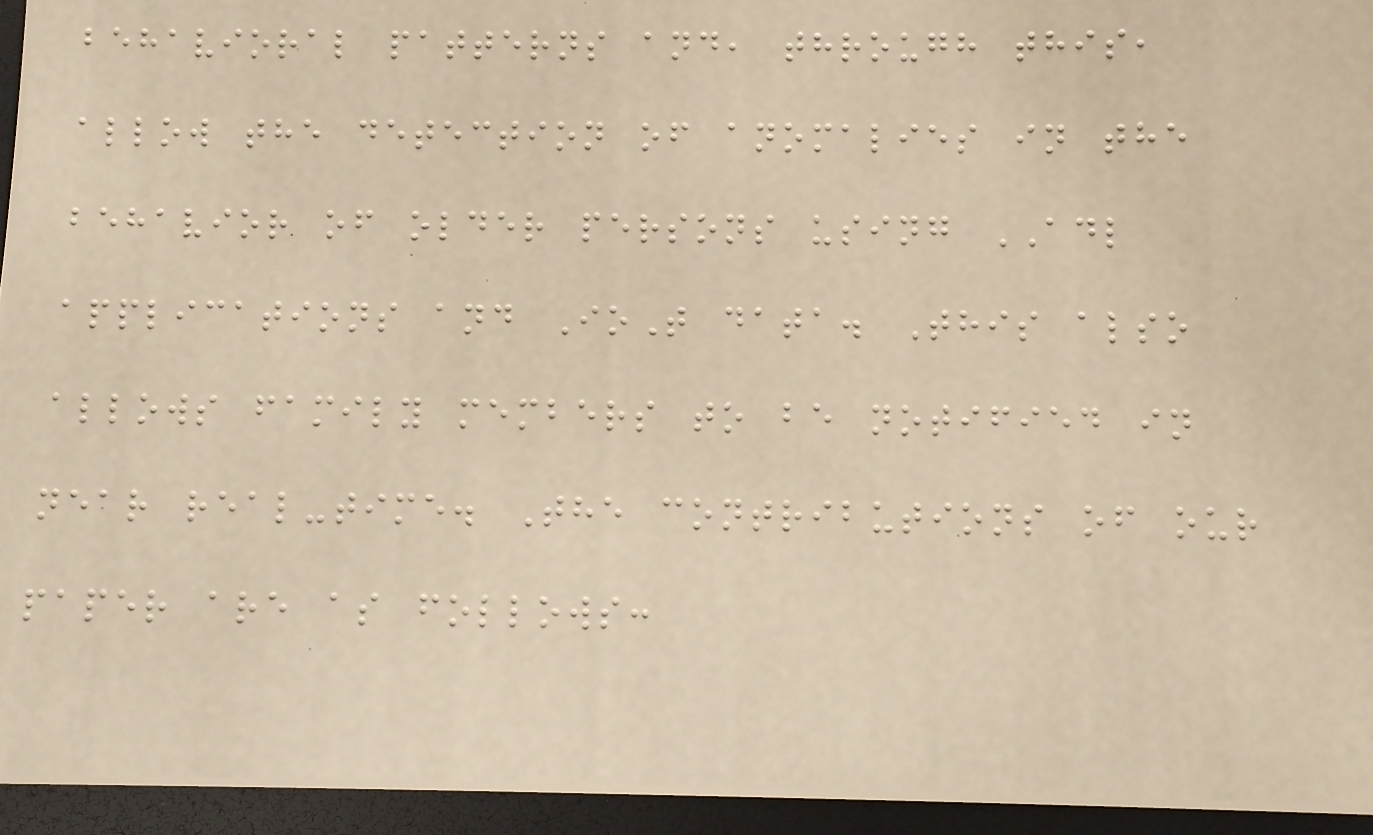behavioral patterns and, through this,
allow the detection of anomalies in the
behavior of older persons using ADL
applications and IoT data. This also
allows family members to be notified in
near real-time. The contributions of our
paper are as follows:
